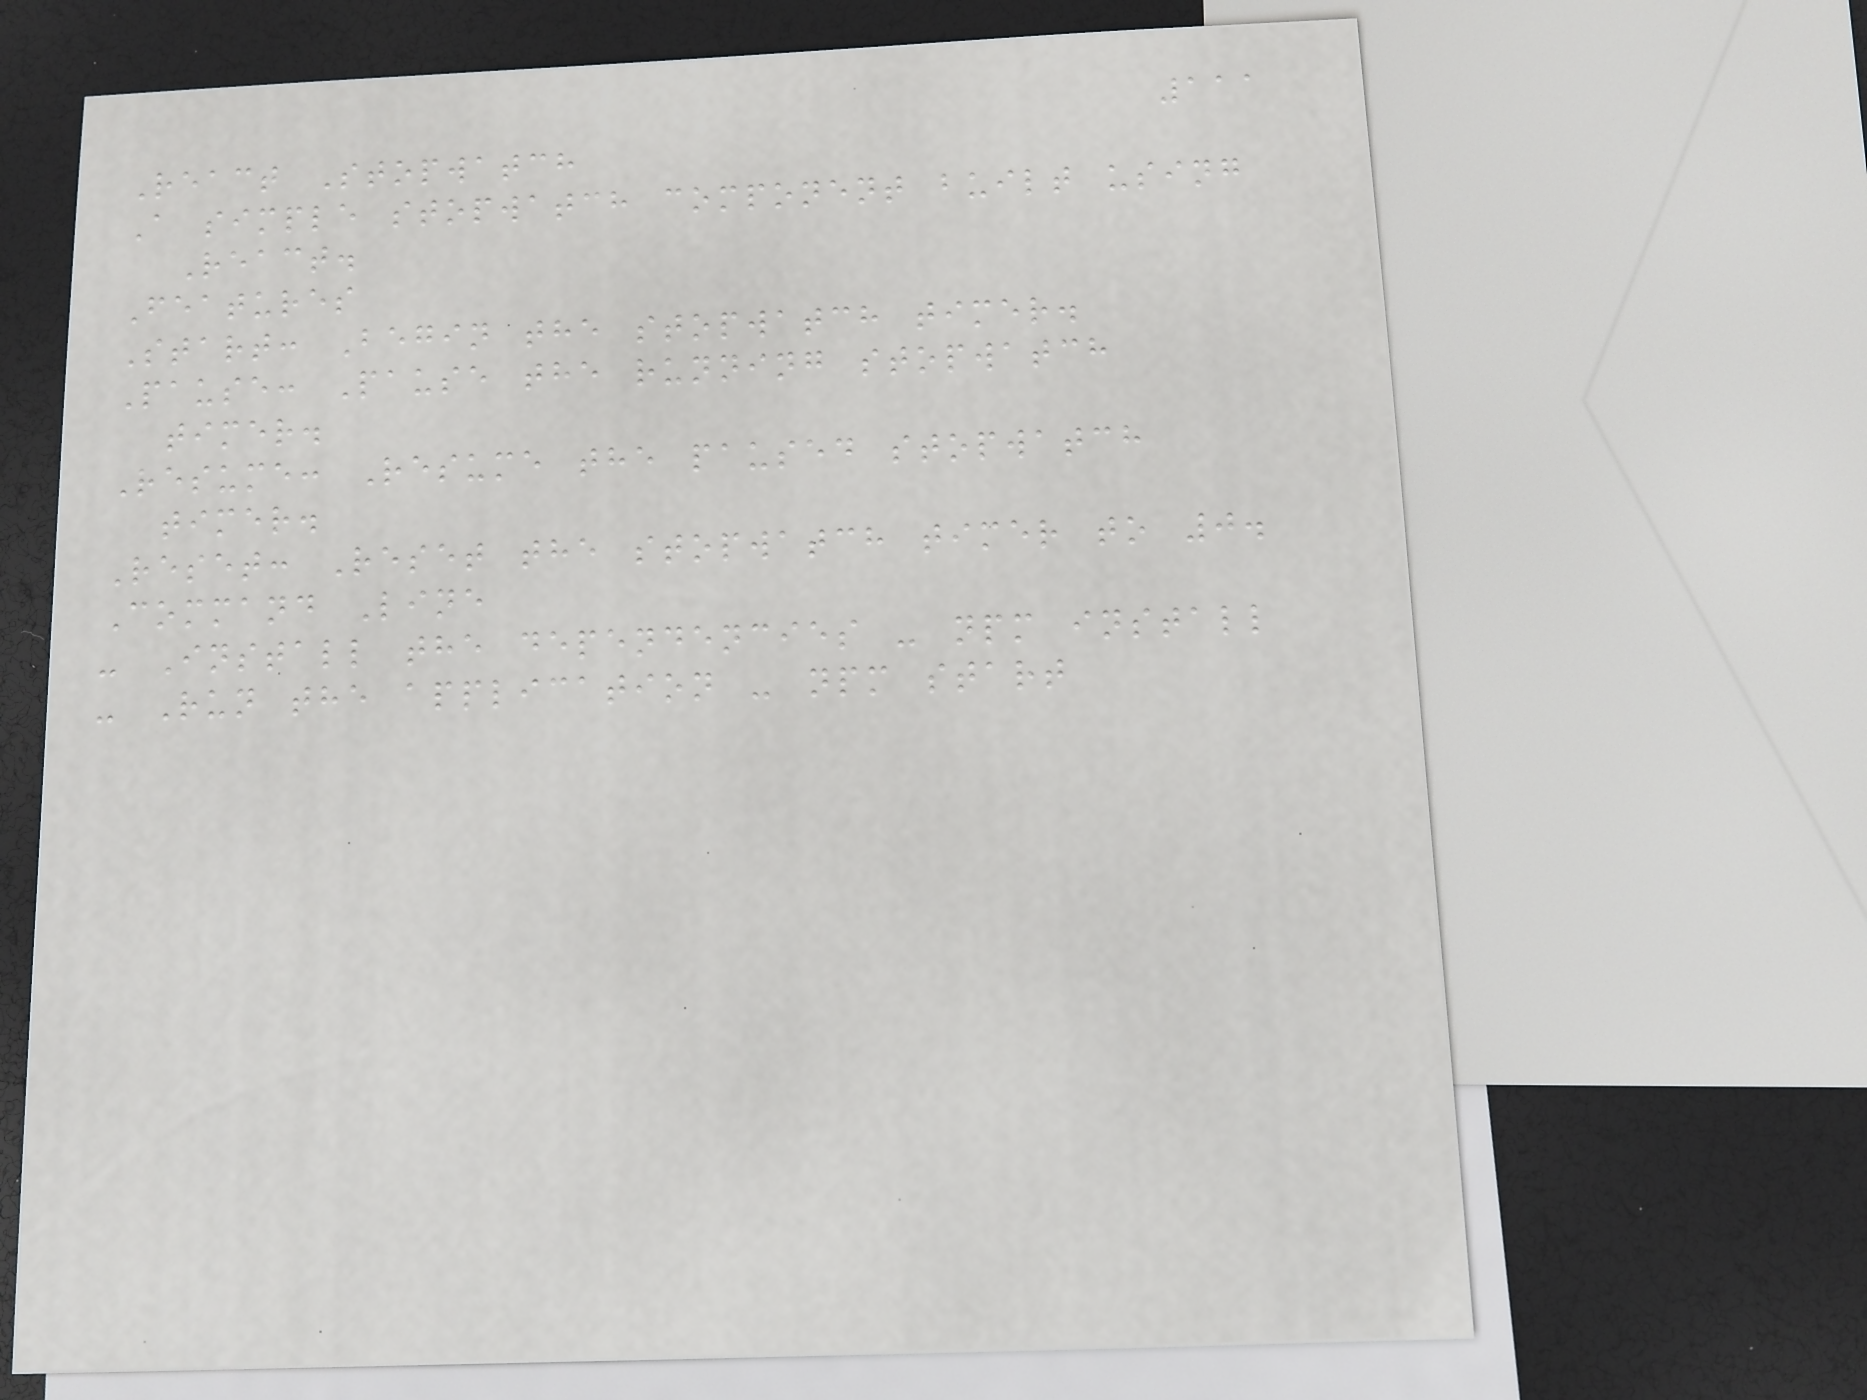111
React Stopwatch
A simple stopwatch component built using
React.
Features
Start: Begin the stopwatch timer.
Pause: Pause the running stopwatch
timer.
Resume: Resume the paused stopwatch
timer.
Reset: Reset the stopwatch timer to 0.
Command Line
- Install the dependencies - npm install
- Run the application - npm start
